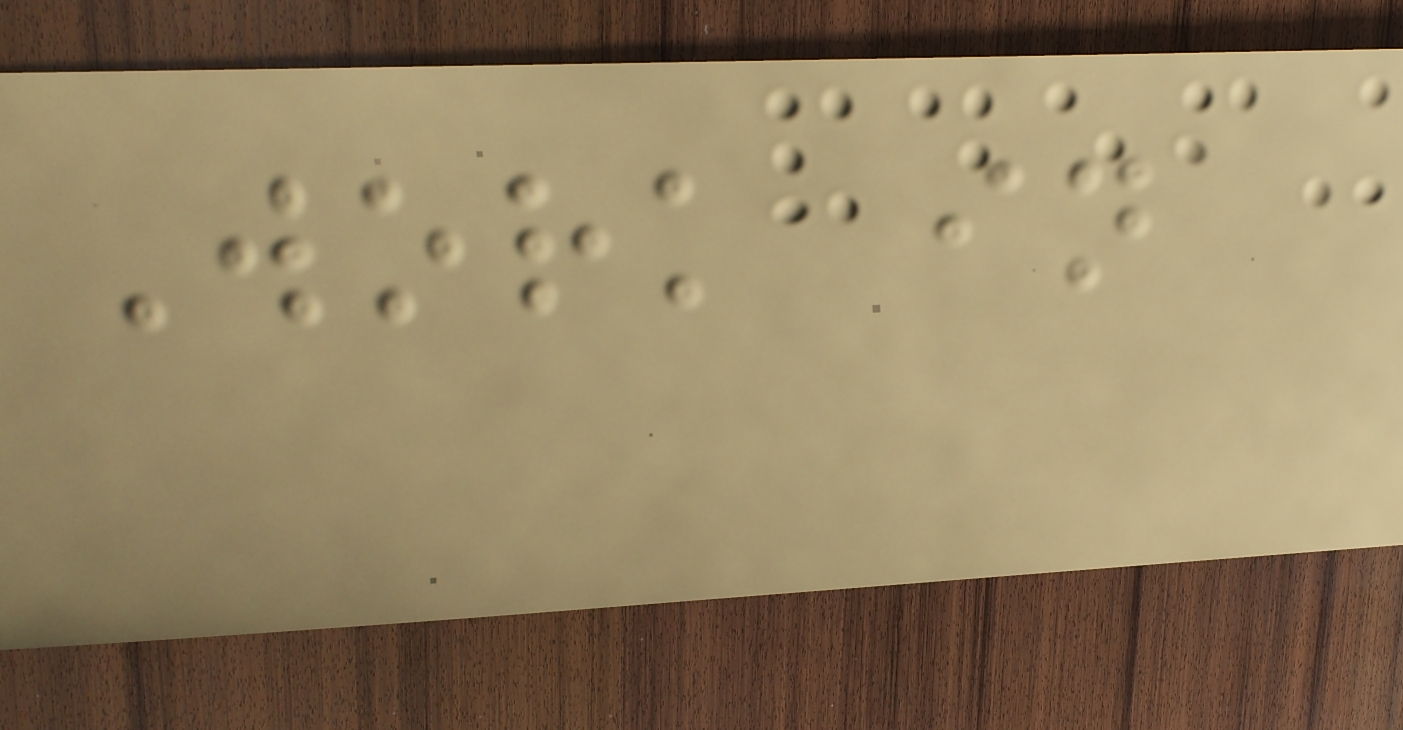Work in
